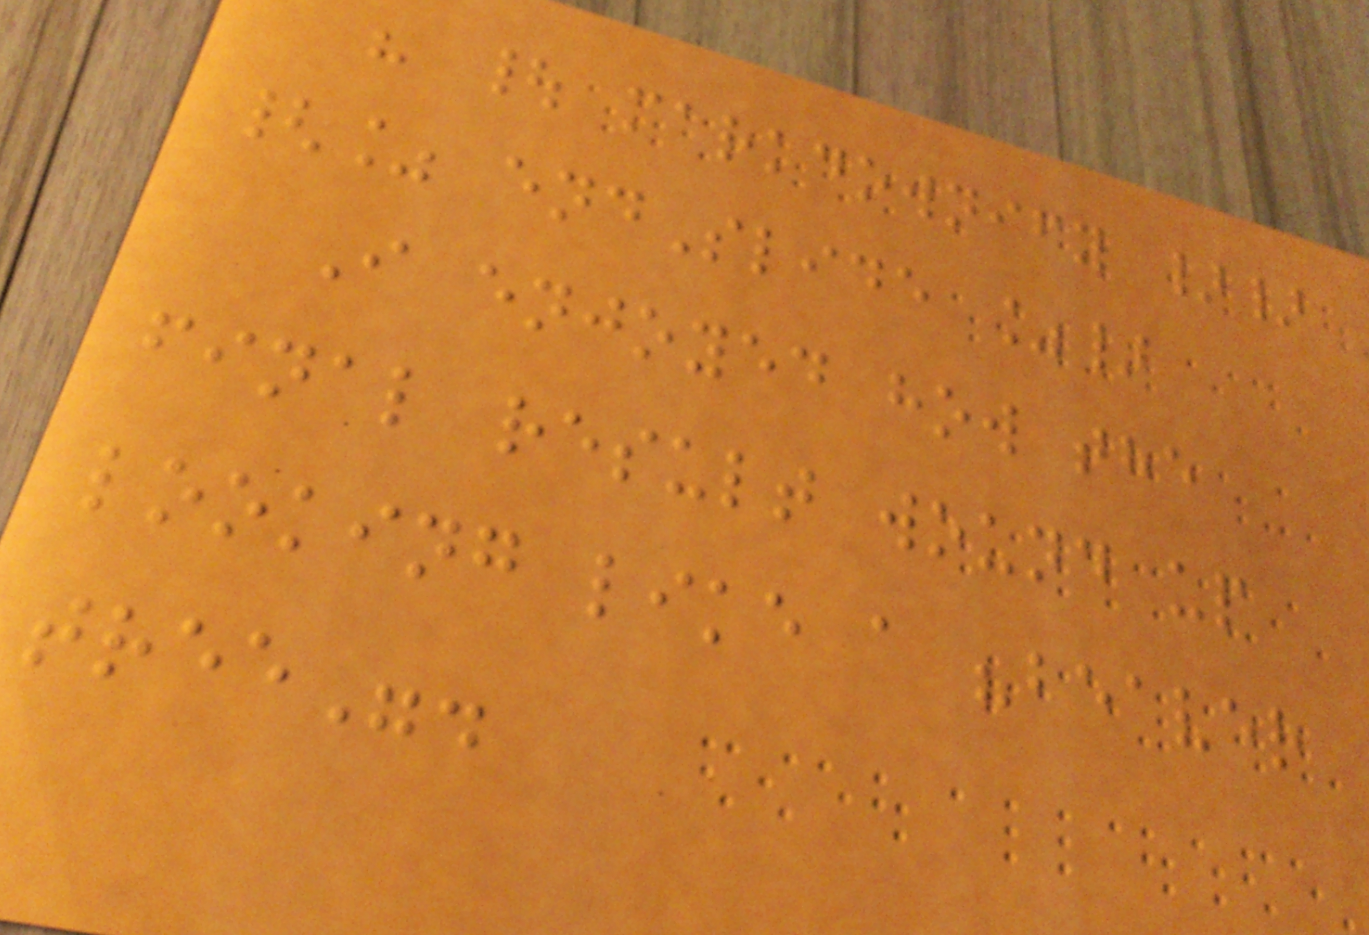" | markdownify }}
{% endSlide %}
I enjoyed how the
final result wound up
looking like a "beaver
tree".
